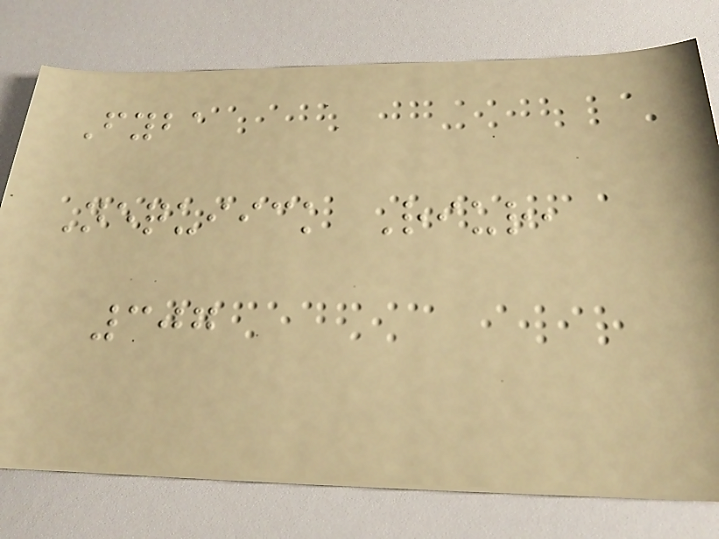Fyba
Nequiick Riur,
307
